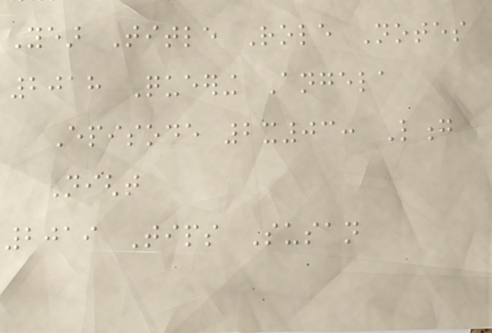Year Title Role Notes
2018 Queering Angela
Episode 2x03: Long
Night
2019 Tips Susan
